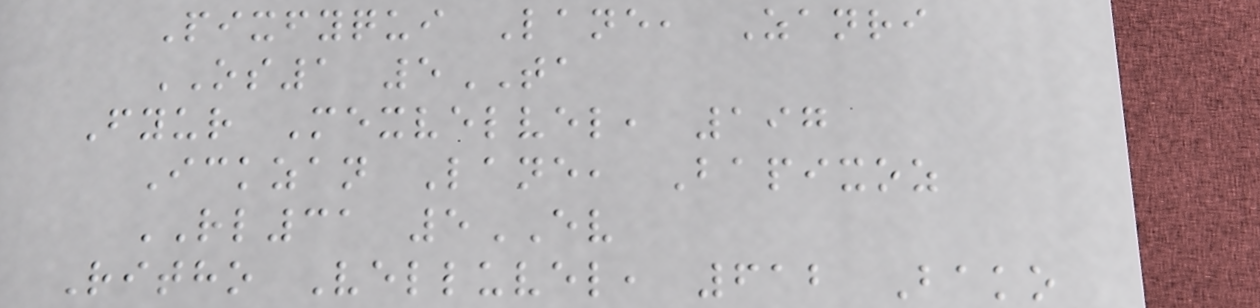Pixfyqui Lane, Zanri
OS1 5TA
Fyur Mexvelvel, 197
Ickzan Lane, Bapixoz
RL31 5EV
Ritho Velluvel, 612 Bako
